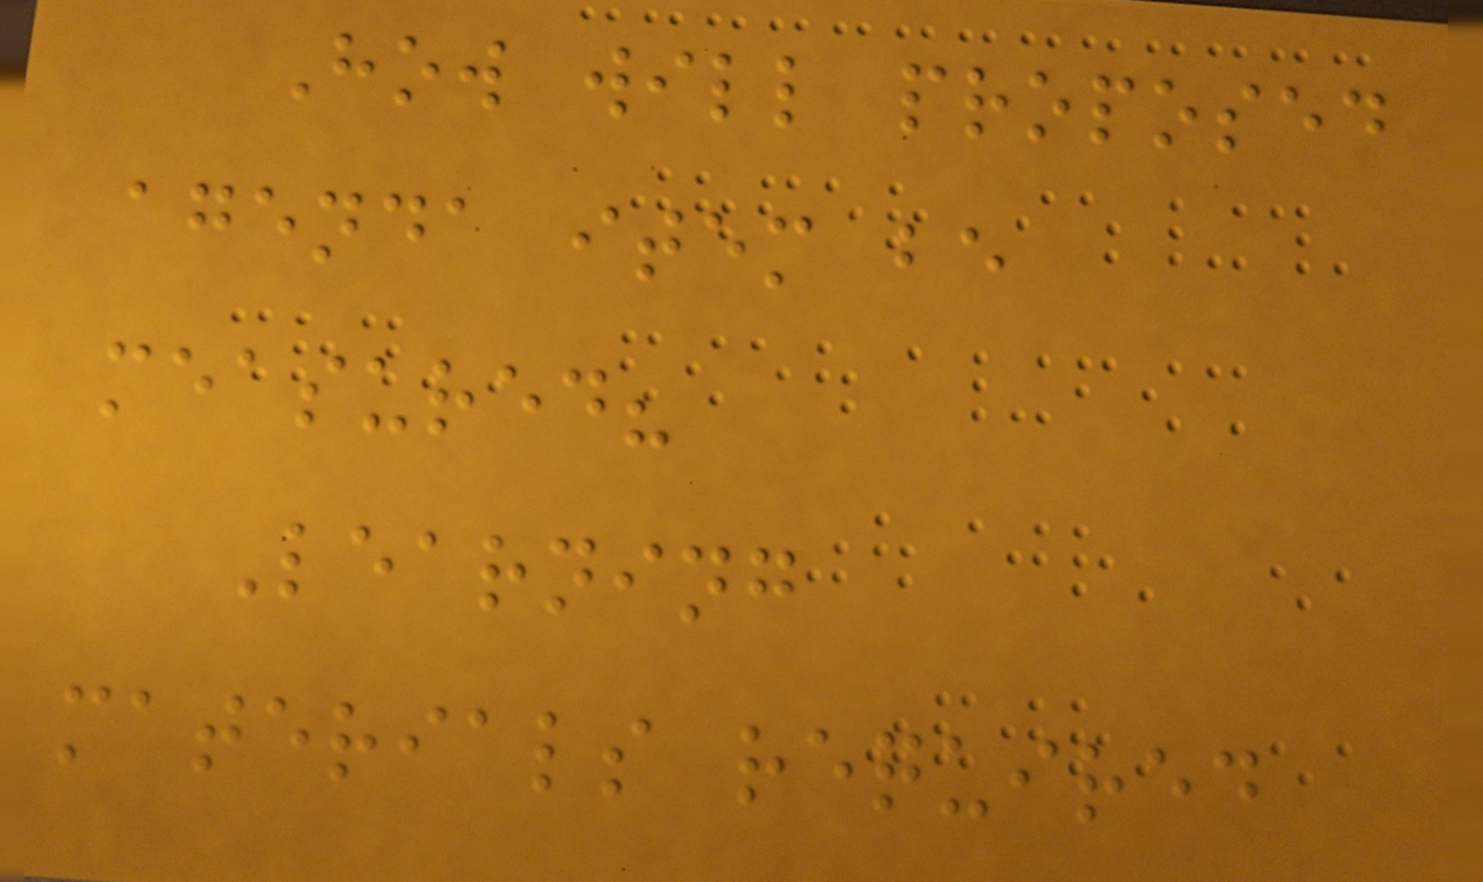How will proposed
agenda item be
measured?
Learning
materials required
